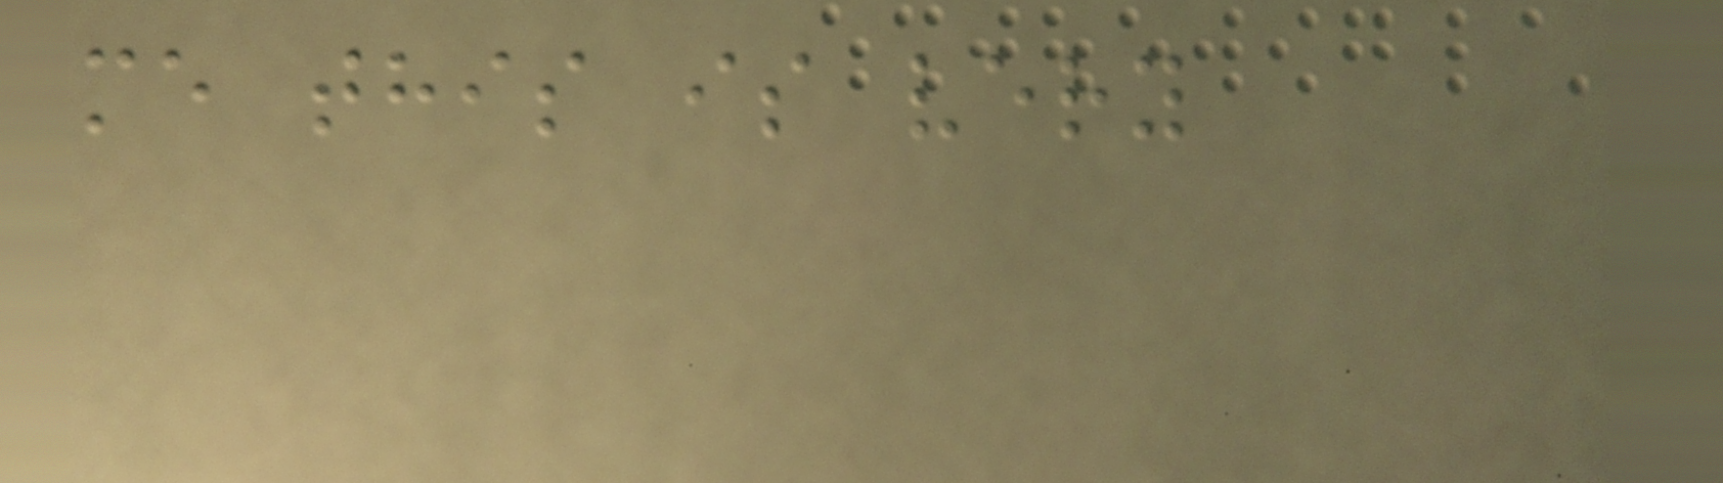me this is very
